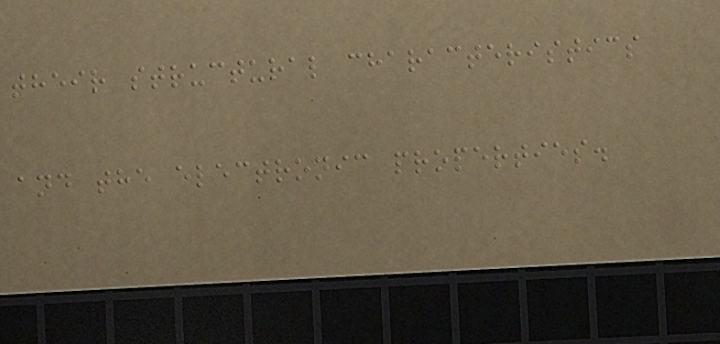their structural characteristics
and the electronic properties.
